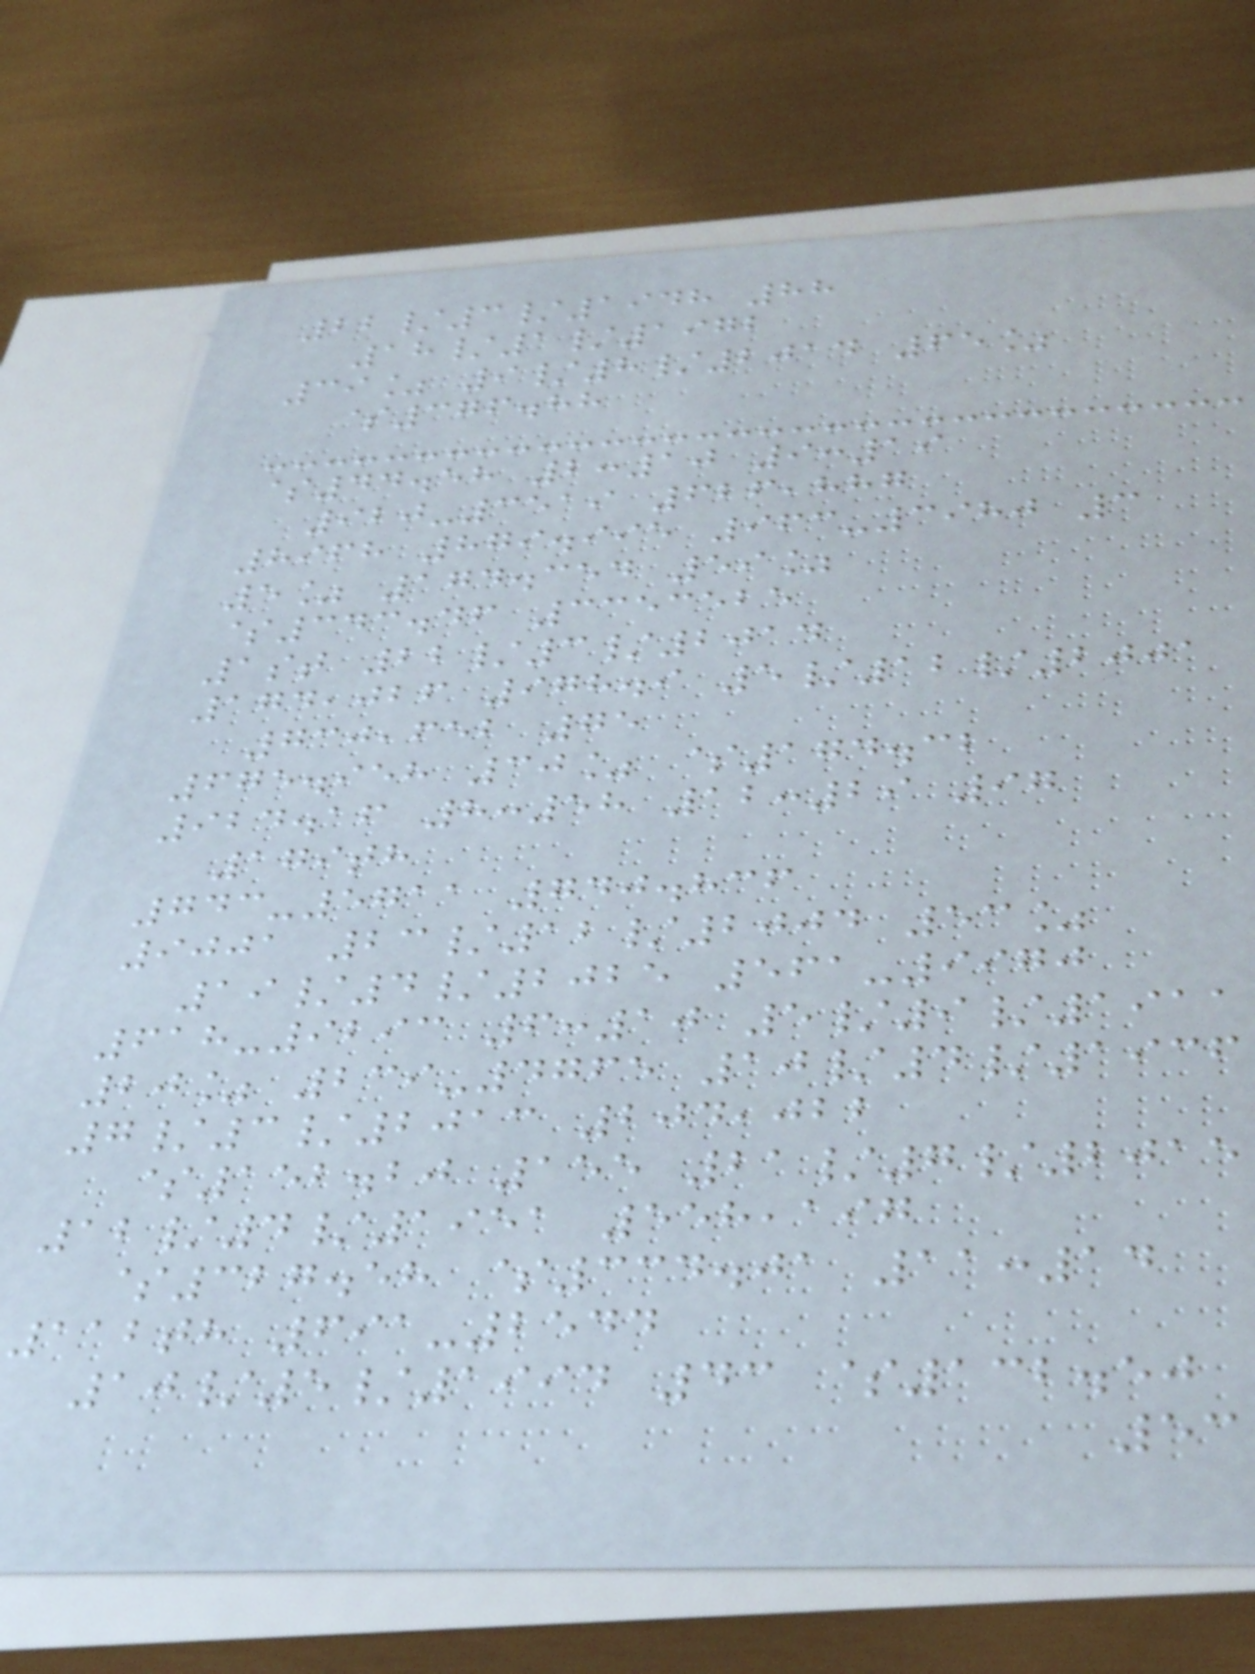22/3/1948 88
18/1/1972
39% 9/8/2014 65%
$376.88
$44.58 2:10 9:19
920-3519 626,887
8968 879.995 963-3980 3
5% 174.354 59%
$343.46 3353525
1st 22/3/2014
174,026 978.9 5/12/2001
730,652 75
675.958 30% $174.32
924.16 8:58 12:29 97
179th
743-5711 740.836
9001 23/12/2004 53%
19/4/2025 561-9970
618-9293 6:10 5/9/1911
20% 239-4765 10/4/1936
7/3/2013 204,022
$152.20 155 21/7/2015
12/4/1951 558,197
$327.58 $334.01 11:14
112th 691-2544
10/5/1994 43 $132.50
53
